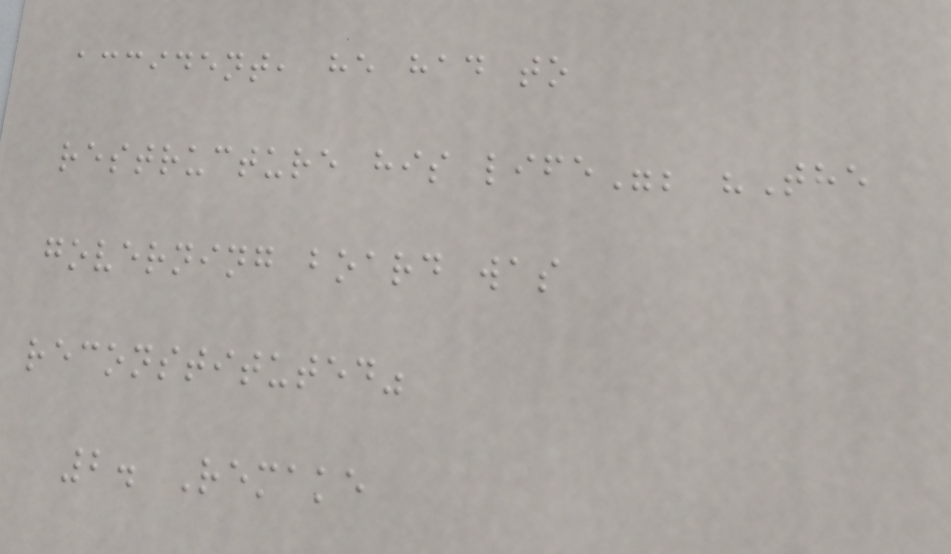accident, he had to
restructure his life"; "The
governing board was
reconstituted"
2. Remake
